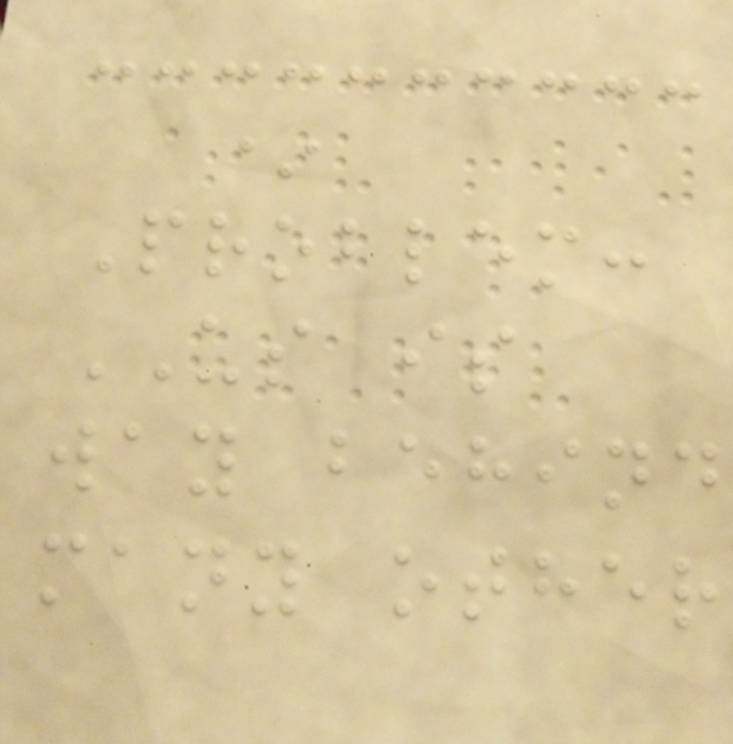*
Problem:
US is
way behind
many other
